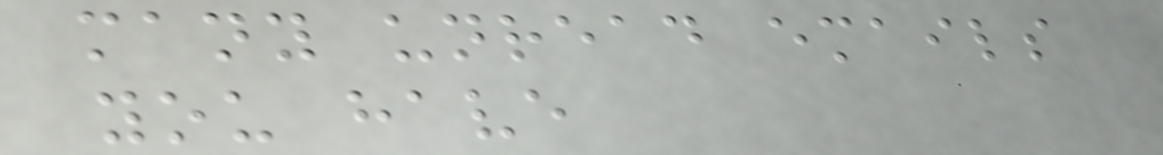many unread emails
you have
